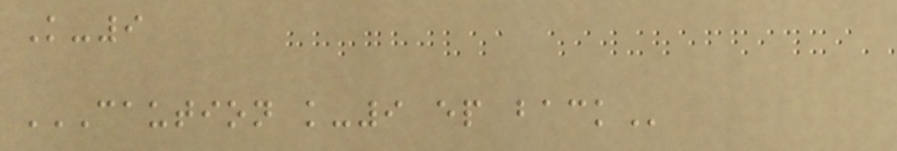K-9
CAUTION K-9 EP BACK
